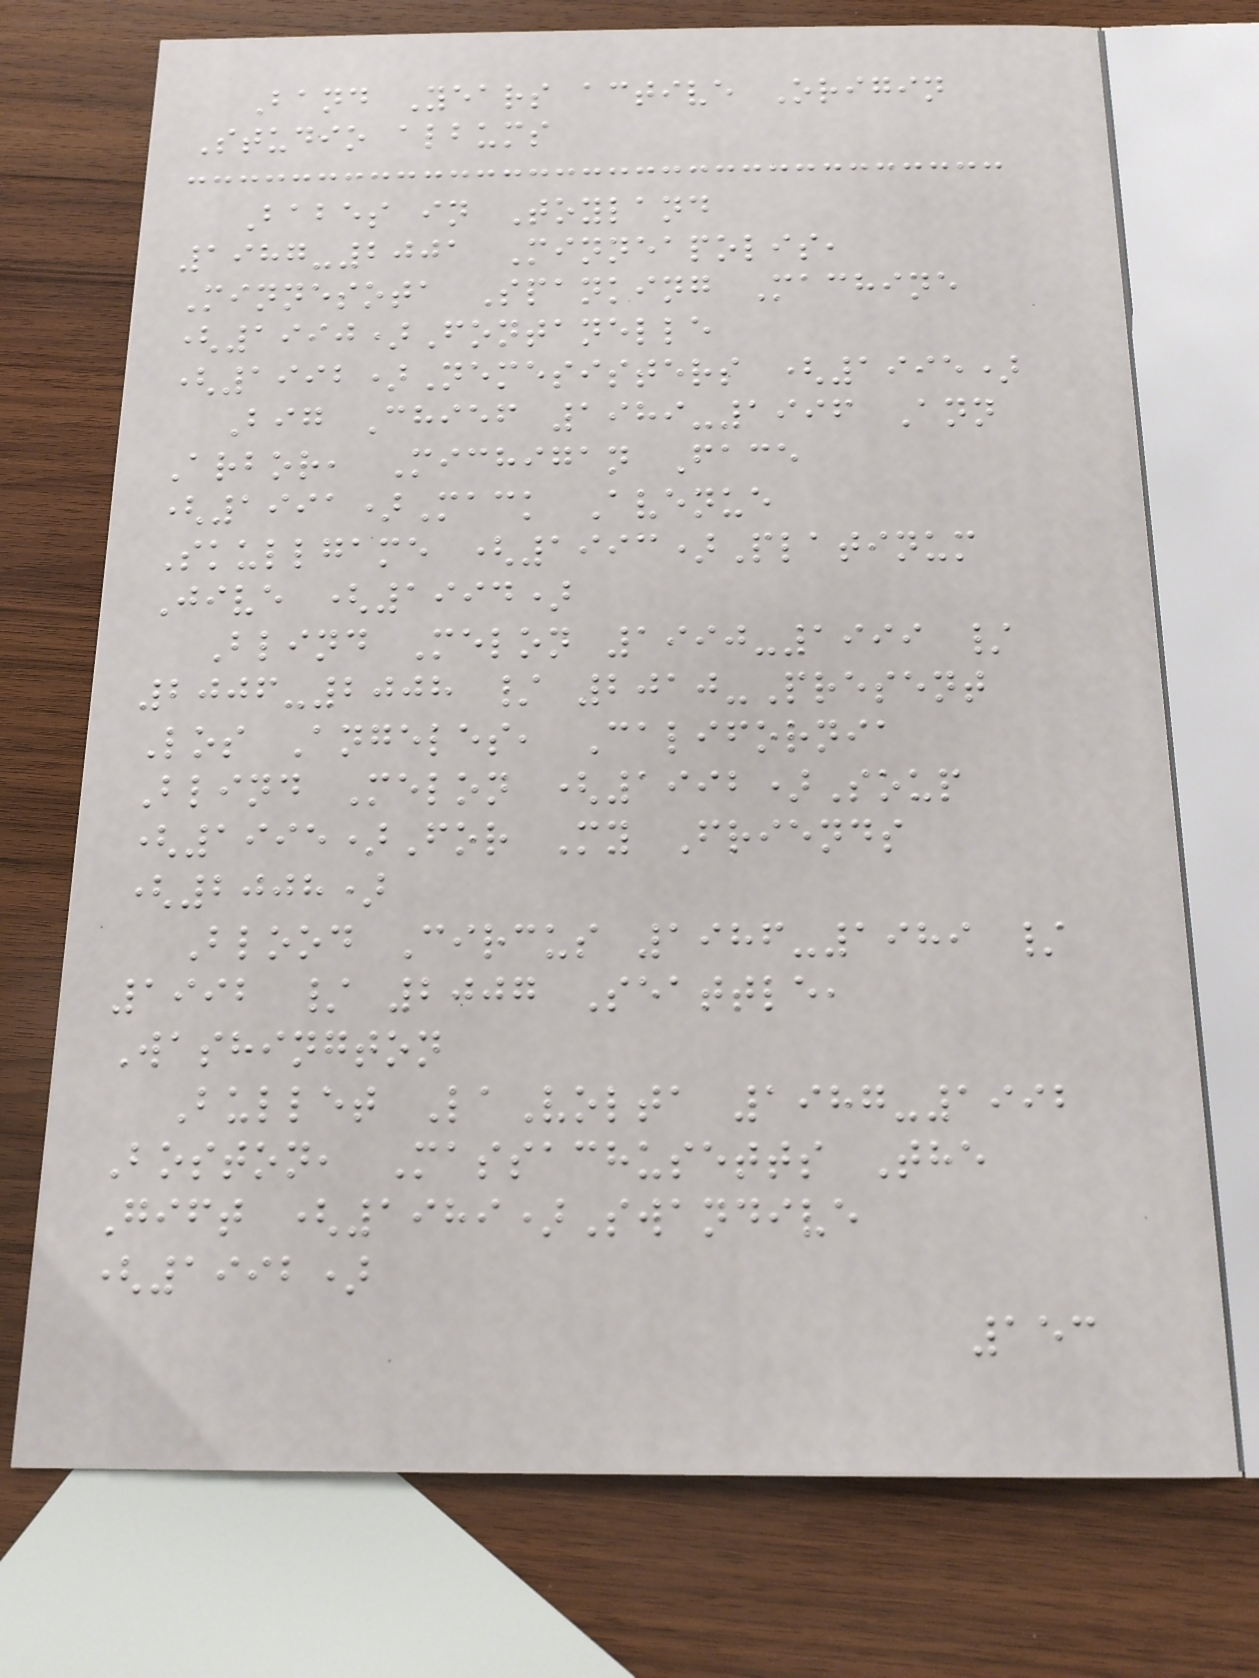Band Years active Origin
Studio albums
Babes in Toyland
1987-2001 Minneapolis,
Minnesota Spanking Machine
(1990)Fontanelle
(1992)Nemesisters (1995)
Big Chief 1989-1996 Ann
Arbor, Michigan Face
(1991)Mack Avenue
Skullgame (1993)Platinum
Jive (1994)
Blind Melon 1990-1999 /
2006-2008 / 2010-Present
Los Angeles, California
Blind Melon (1992)Soup
(1995)For My Friends
(2008)
Blood Circus 1986-1989 /
1992 / 2007 Seattle,
Washington
Bullet LaVolta 1987-1992
Boston, Massachusetts The
Gift (1989)Swandive
(1992)
153
